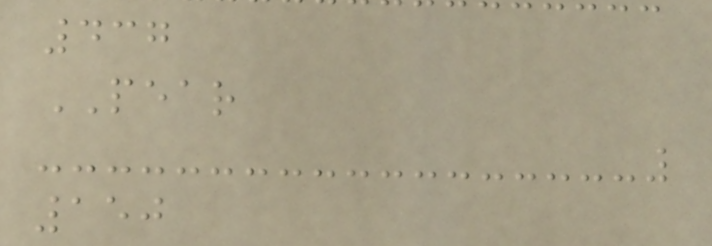437
PEAR
150
